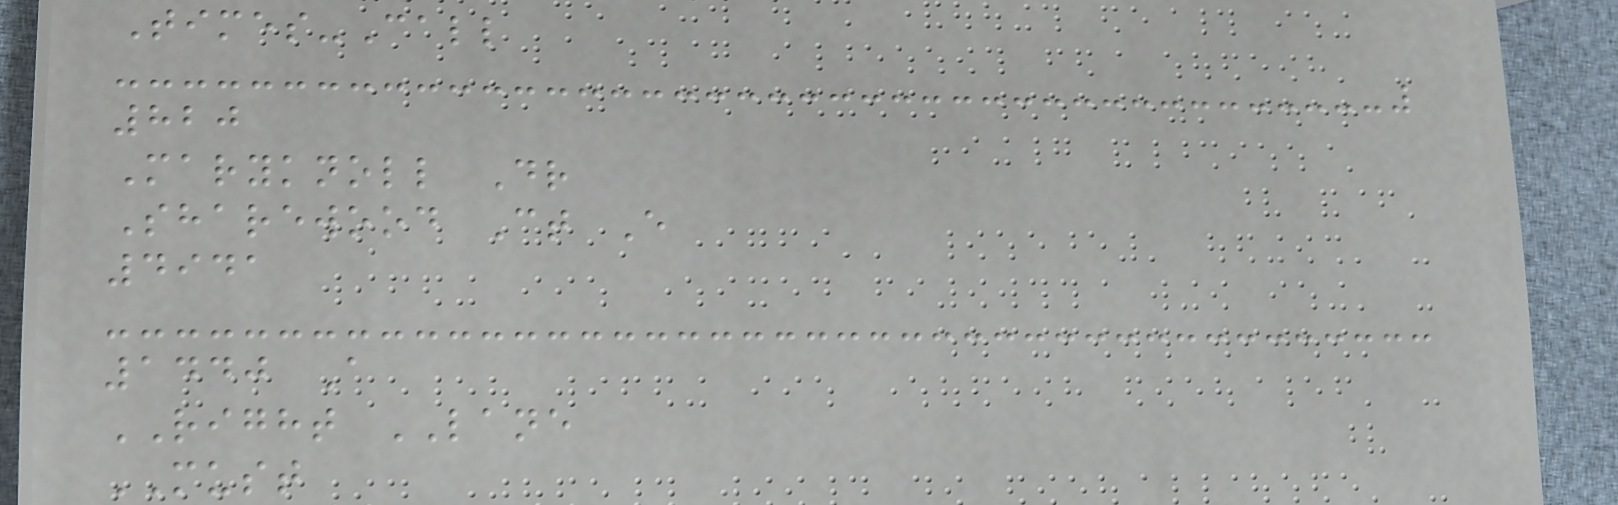Times-Call
820
Maryknoll Dr
Sharewood Ct E
4941
1440 A
RIGHT LANE
MUST
